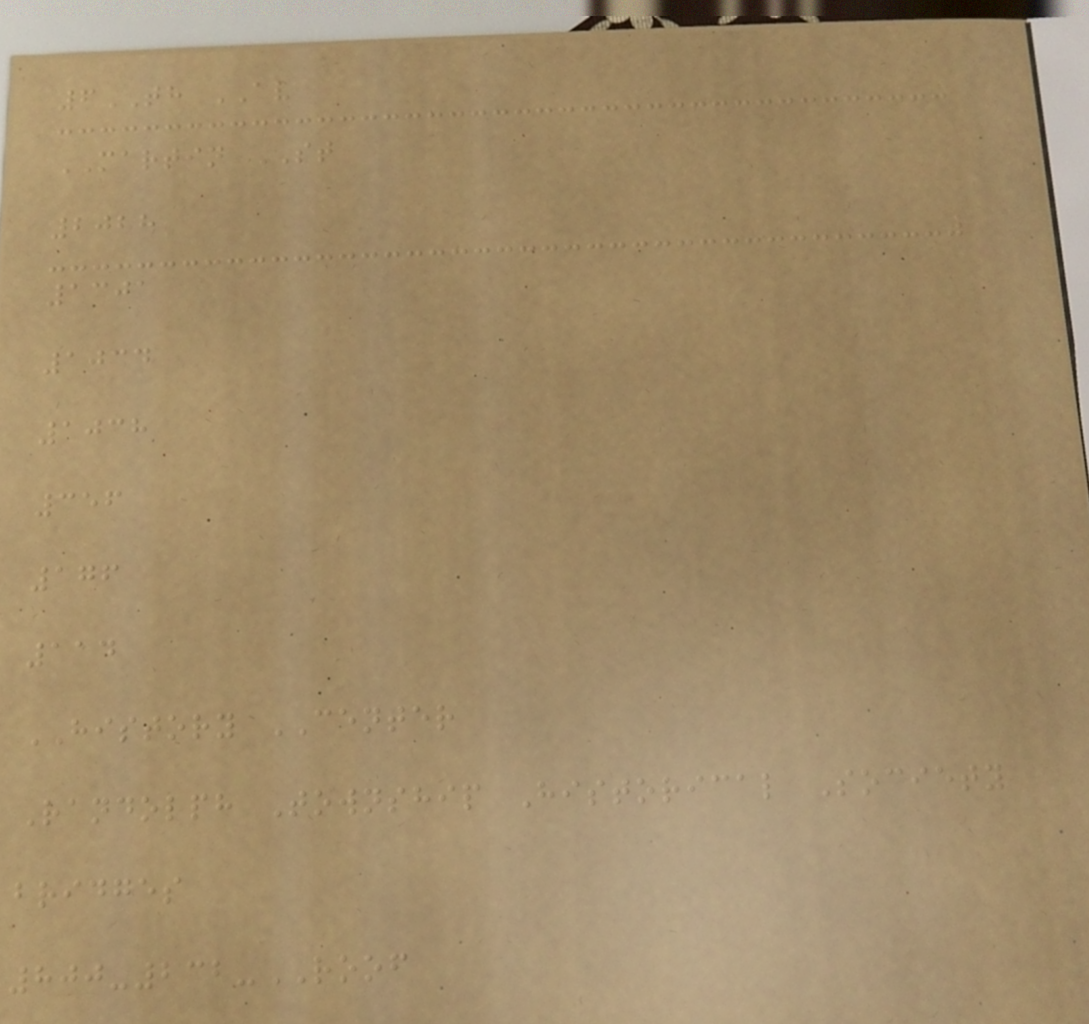6TH AV
MARTIN ST
2028
1301
1034
1038
356
176
114
HISTORY CENTER
Randolph Township Historical Society
bridges
800-232-ROOF
